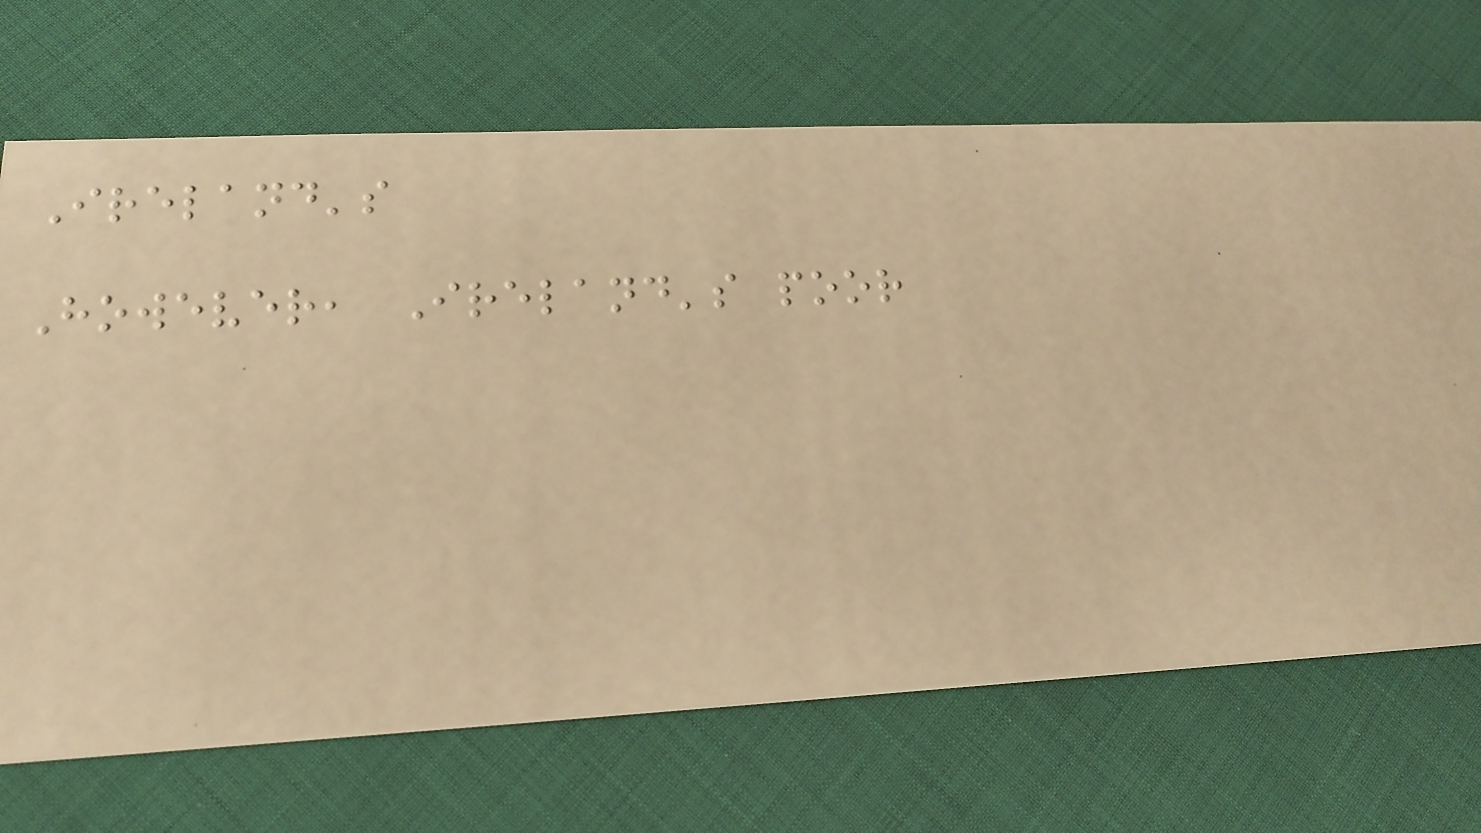Ireland's
However, Ireland's poor
